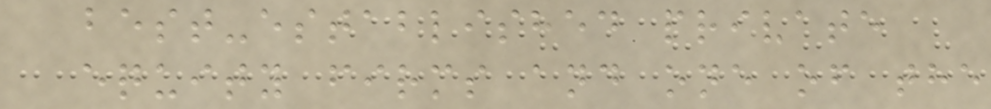best-established private
equity firms and one of the
